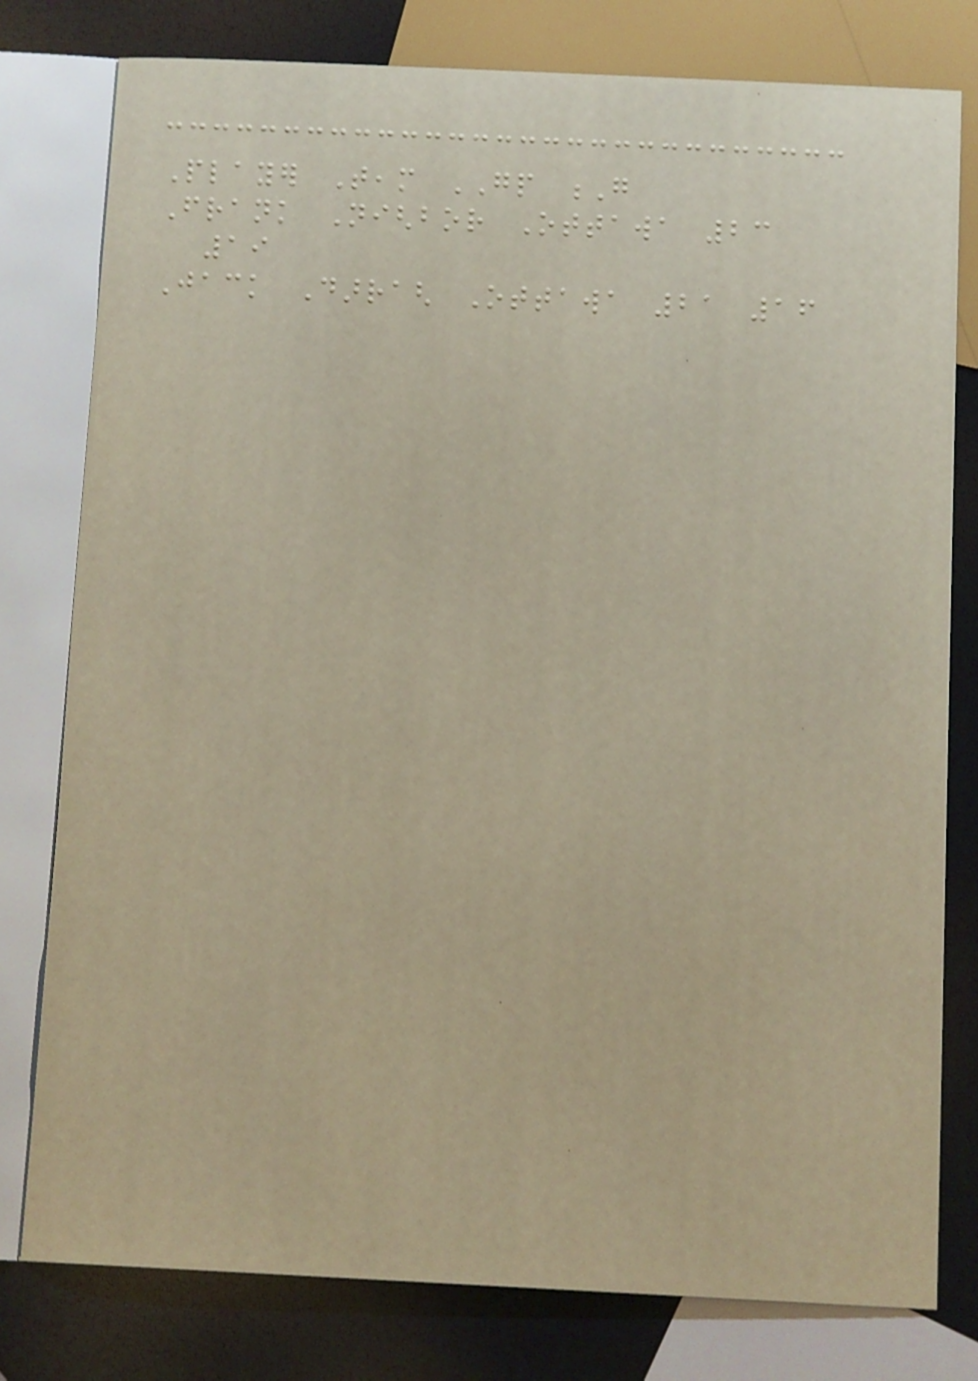Player Team GP G
Frank Nighbor Ottawa 23
19
Jack Darragh Ottawa 21 16
